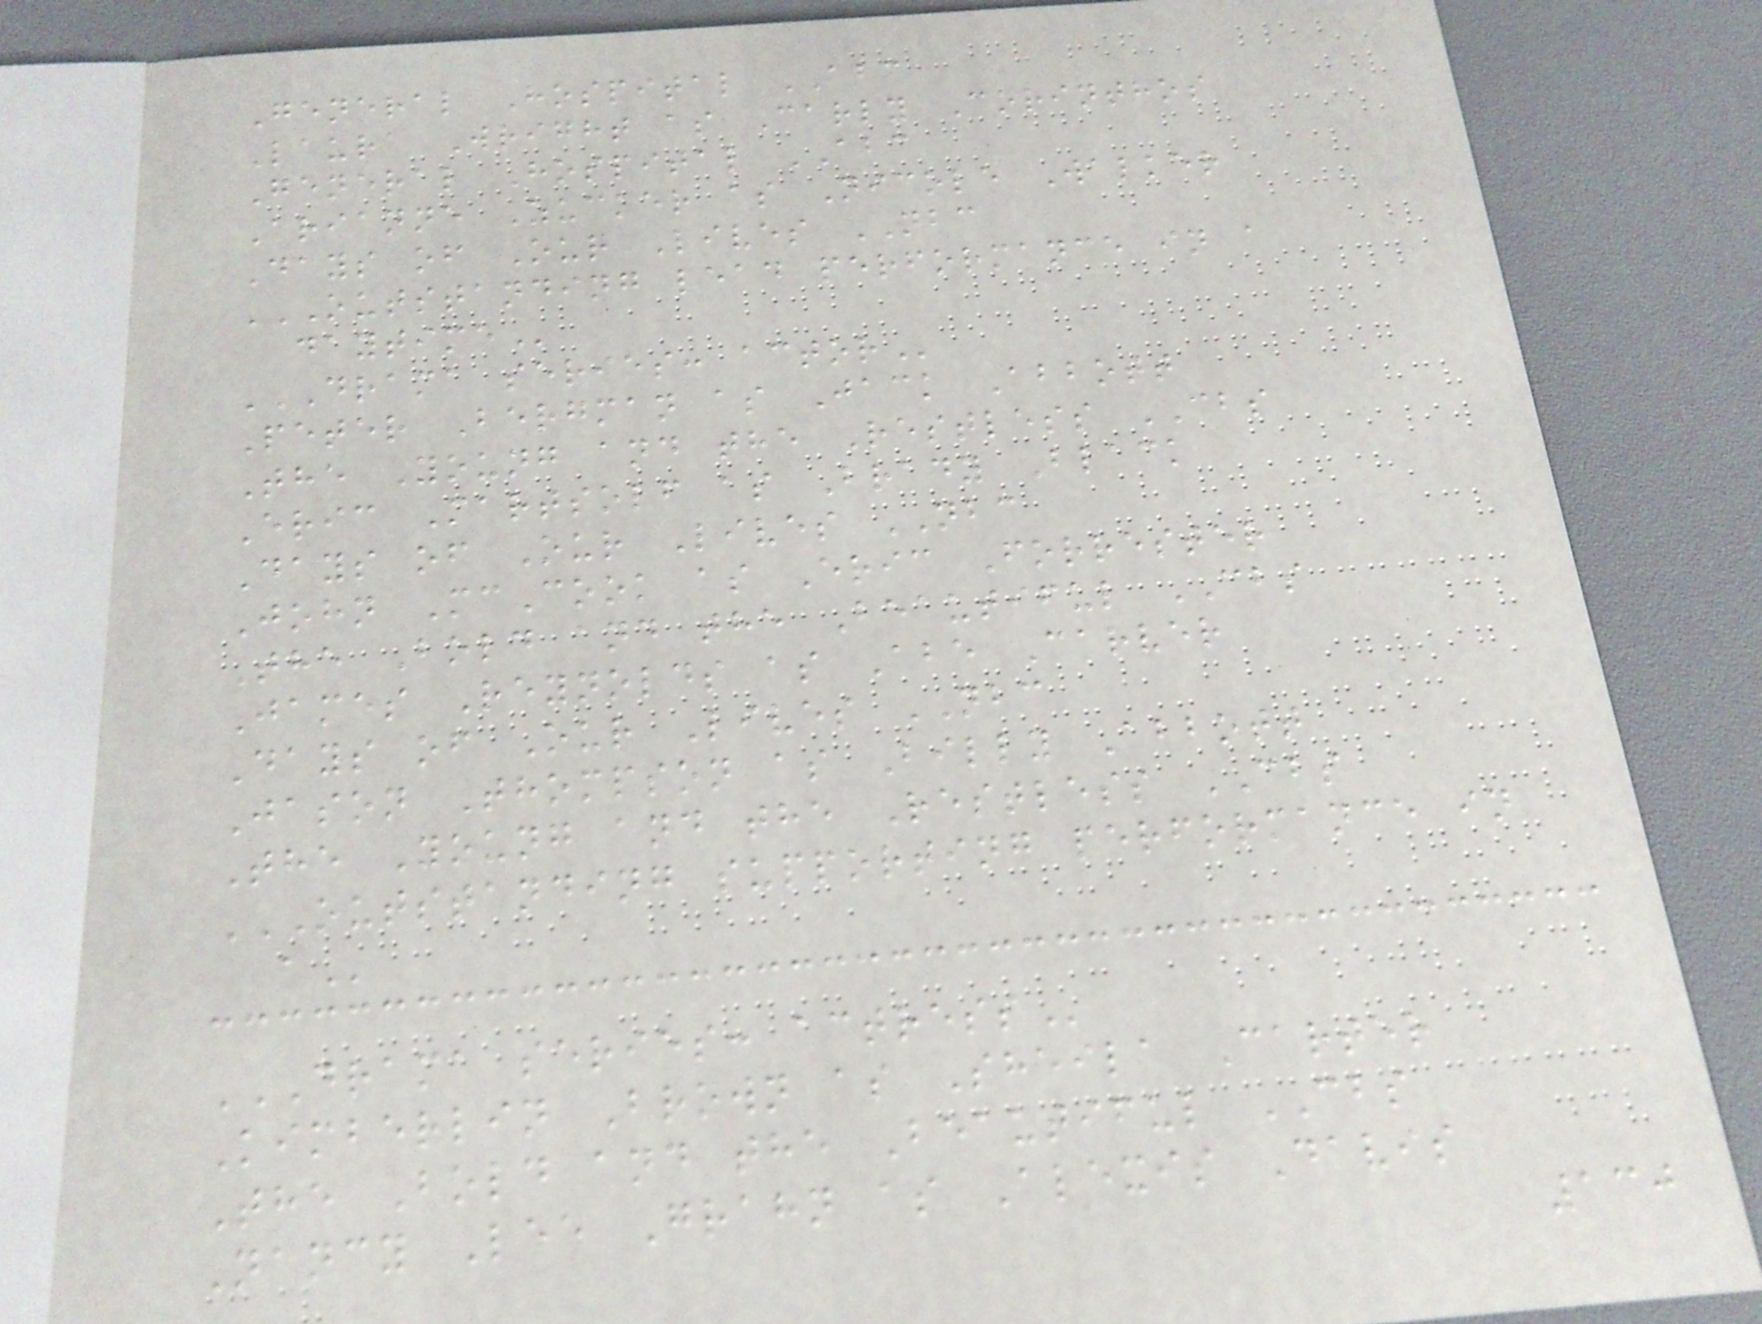General Hospital ABC
Laura Wright as Carly Corinthos
General Hospital ABC
Arianne Zucker as Nicole Walker
Days of Our Lives NBC
OUTSTANDING LEAD PERFORMANCE IN A
DAYTIME
DRAMA SERIES: ACTOR
Peter Bergman as Jack Abbott
The Young and the Restless CBS
Eric Martsolf as Brady Black
Days of Our Lives NBC
John McCook as Eric Forrester
The Bold and the Beautiful CBS
James Reynolds as Abe Carver
Days of Our Lives NBC
Jason Thompson as Billy Abbott
The Young and the Restless CBS
OUTSTANDING SUPPORTING PERFORMANCE IN
A
DRAMA SERIES: ACTRESS
Kimberlin Brown as Sheila Carter
The Bold and the Beautiful CBS
Nancy Lee Grahn as Alexis Davis
130
